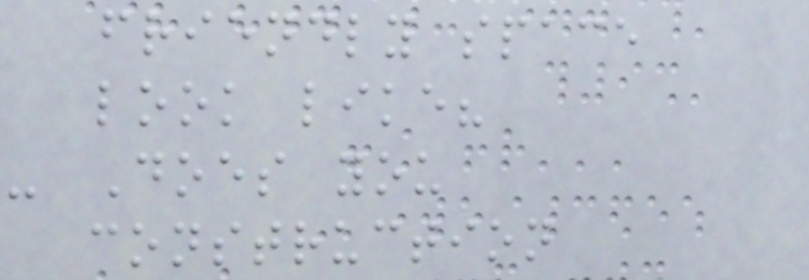friendly space
look like?
- Does you
construction
